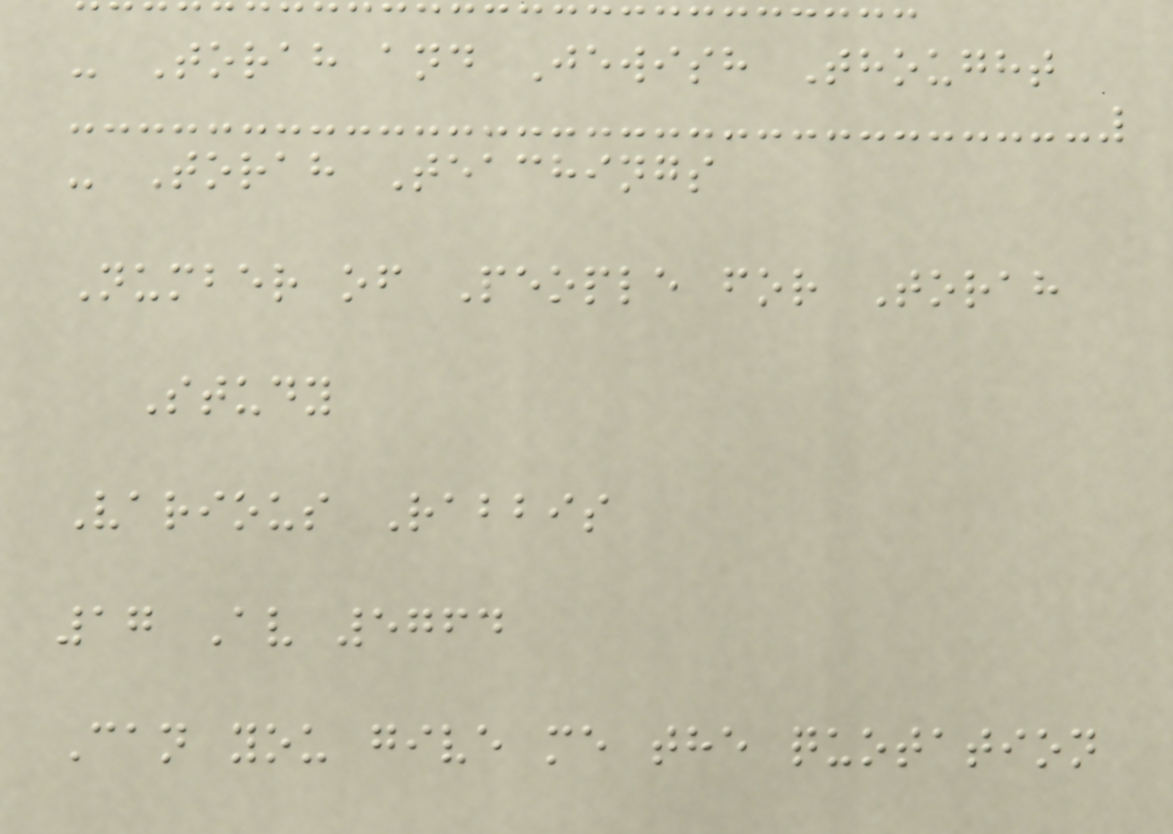- Torah and Jewish Thought
- Torah Teachings
Number of People for Torah
Study
Various Rabbis
17 Av 5764
Can you give me the quotation
